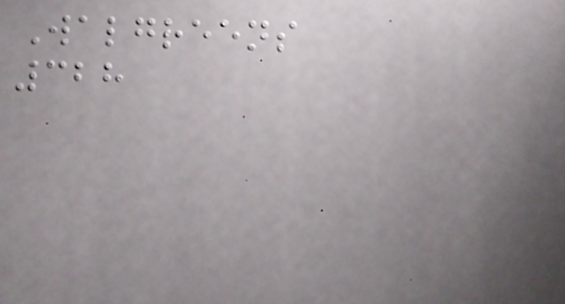Walgreens
328
